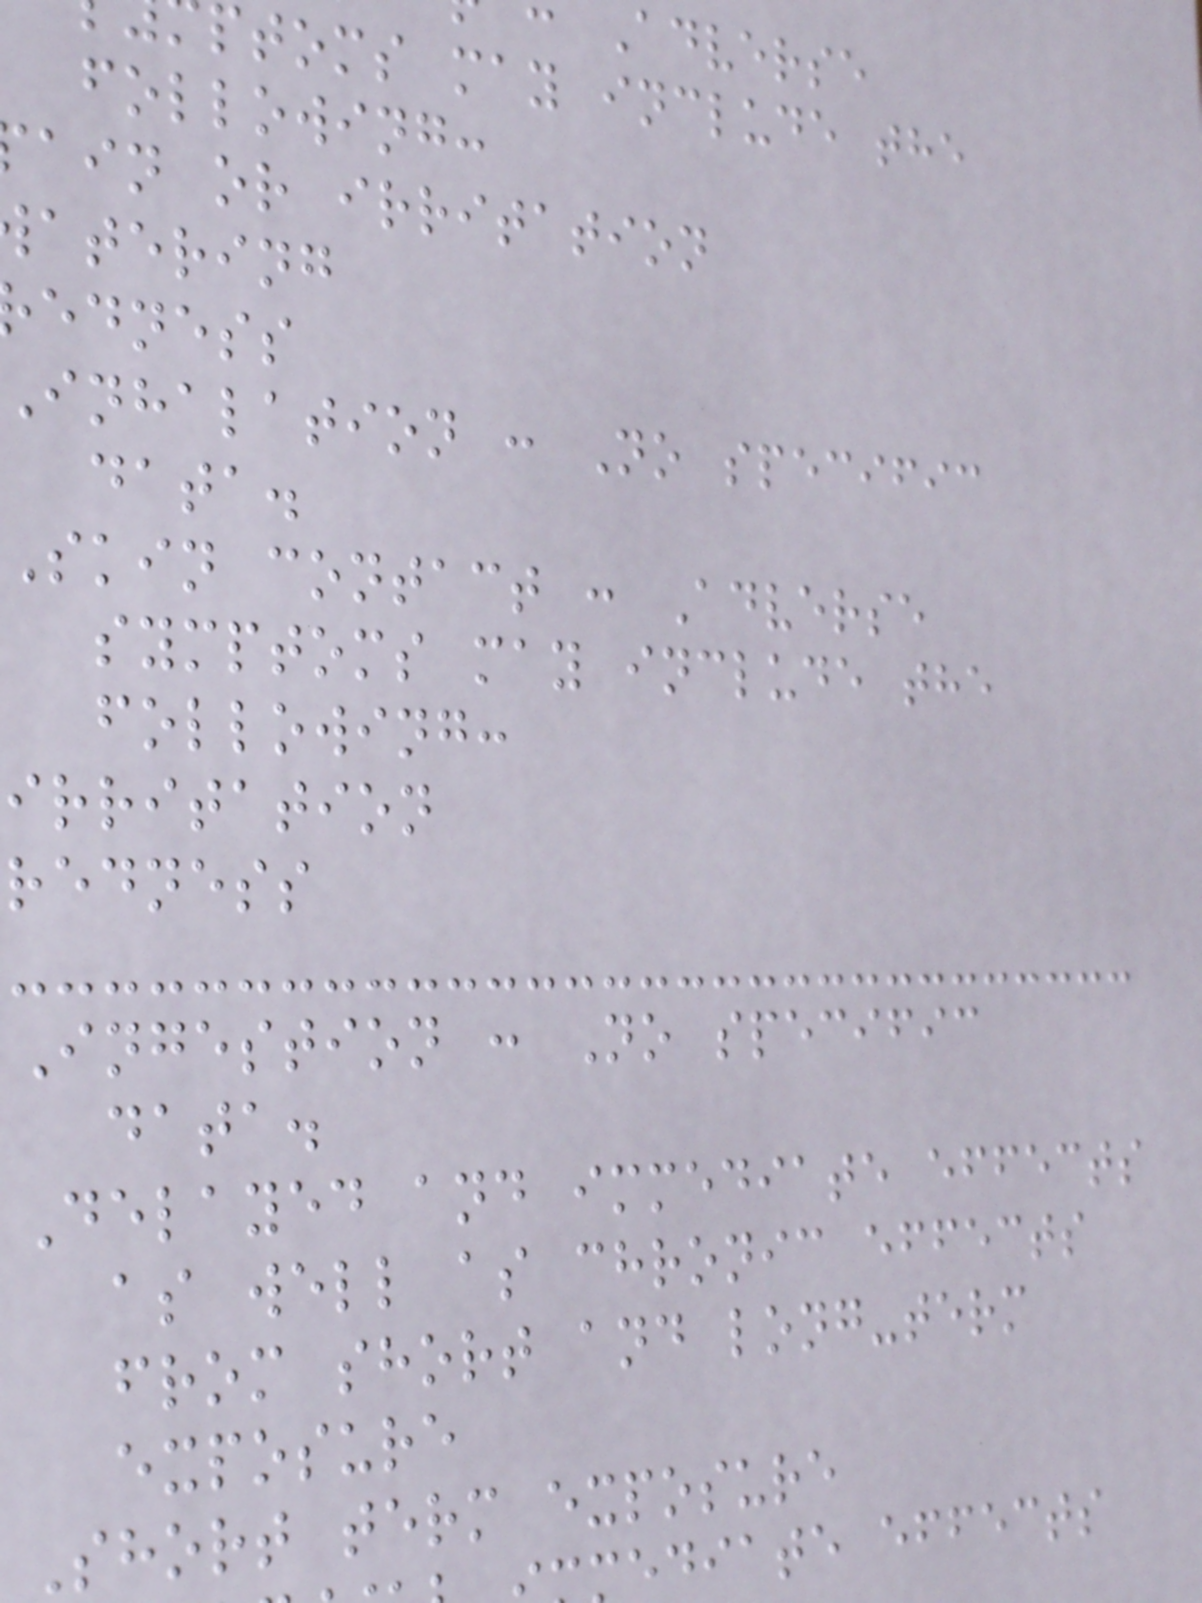Adverse
ptoms may include the
following:
ain or irritation
atering
edness
inhalation : No specific
data.
Skin contact : Adverse
symptoms may include the
following:
irritation
redness
Ingestion : No specific
data.
Delayed and immediate effects
as well as chronic effects
from short and long-term
exposure
Short term exposure
ediate effects
